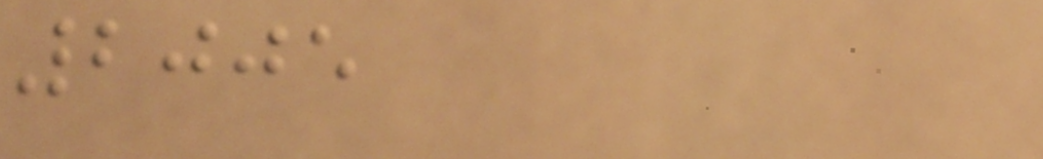2005
